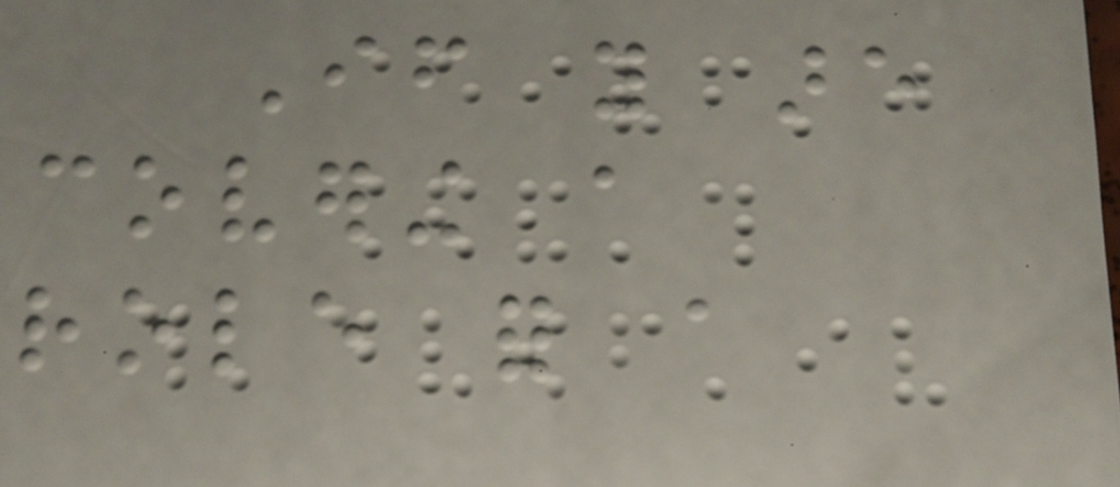If you are
covering a
role for a
